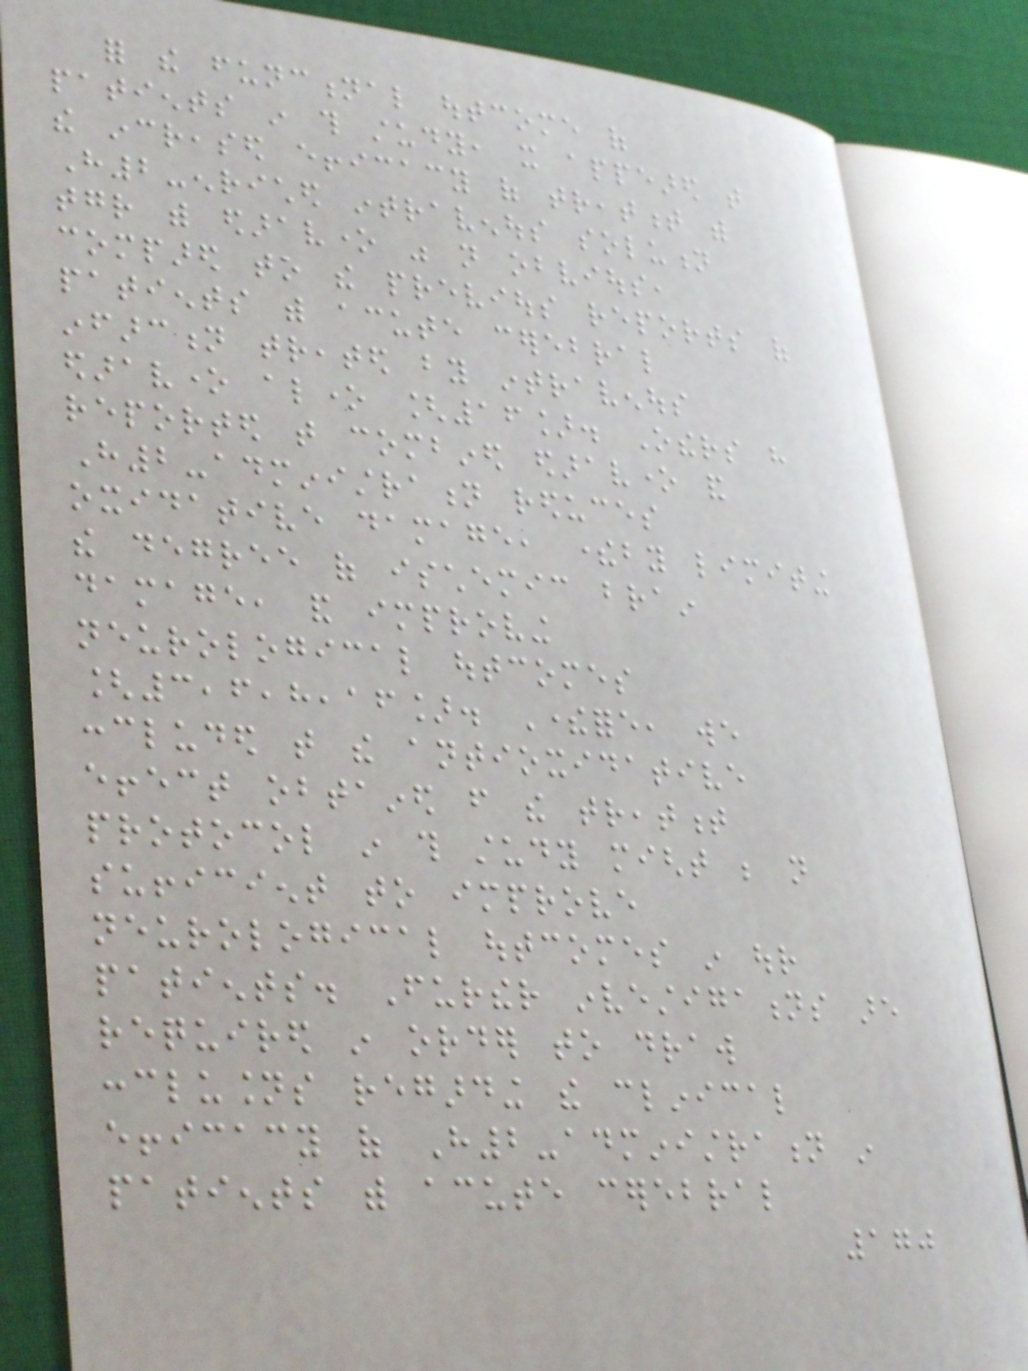for the functional outcome of
patients in this study, it appeared that
the increased efficacy of treatment with
H2-enriched intravenous solution
together with edaravone was not obvious,
compared to the previous reports of
patients with acute cerebral
infarction treated by intravenous
edaravone alone [16]. Others have
reported that combined edaravone and
H2-administration reduces
oxidative damage, thereby limiting
the degree of ischemic brain
damage, and improving
neurological outcomes
[3,6,8,16]. Therefore, we
concluded that the antioxidative
effect obtained from the treatment
protocol in this study might be not
sufficient to improve
neurological outcomes in our
patients. Further investigations are
required in order to draw
conclusions regarding the clinical
efficacy of H2-administration in
patients with acute cerebral
170
